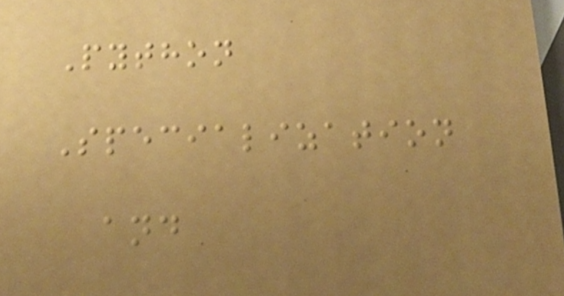Python
Specialization
and
